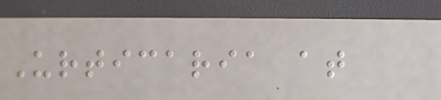Urticaria at
